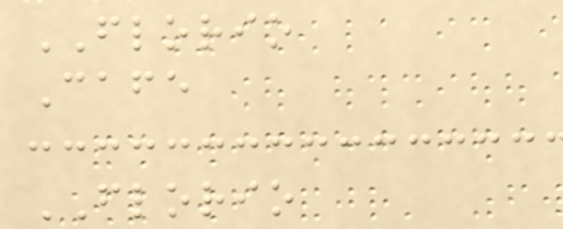FLORIO
Cafe
FLORIO
